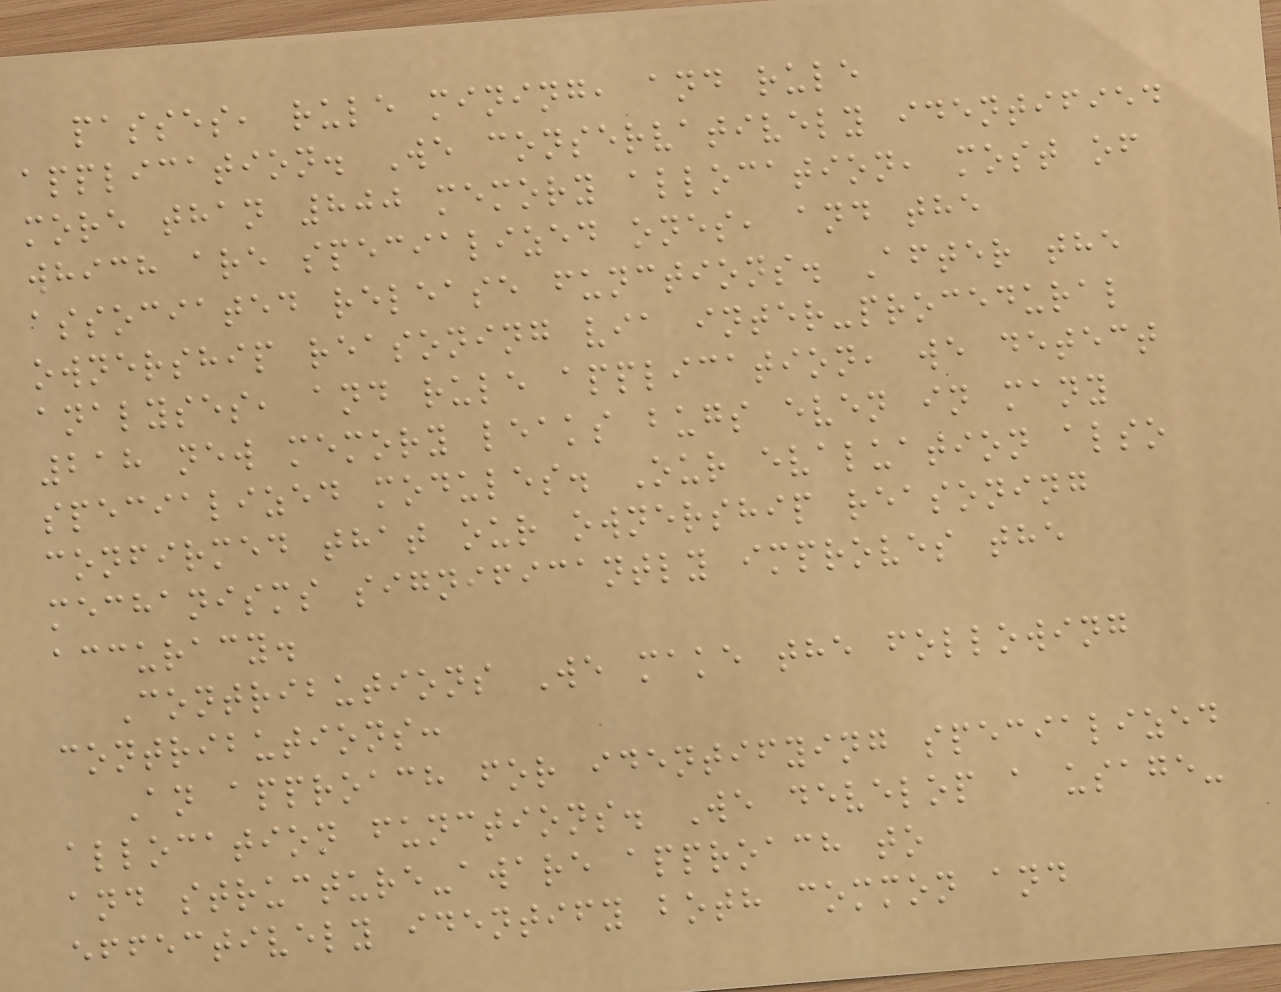passes, rule mining, and rule
application. We conservatively identified
more than 800 memory allocation, most of
which are specialized ones, and the
associated release functions. After the
ownership reasoning via inter-procedural
analyses, and rule application, we detect
218 new memory leaks bugs even in many
specialized modules. Our evaluation also
confirmed that our ownership reasoning
mechanisms significantly improves the
accuracy.
Contributions We make the following
contributions:
An approach for identifying specialized
allocation functions. We develop a usage-
and structure-aware approach to
effectively identify both common and
